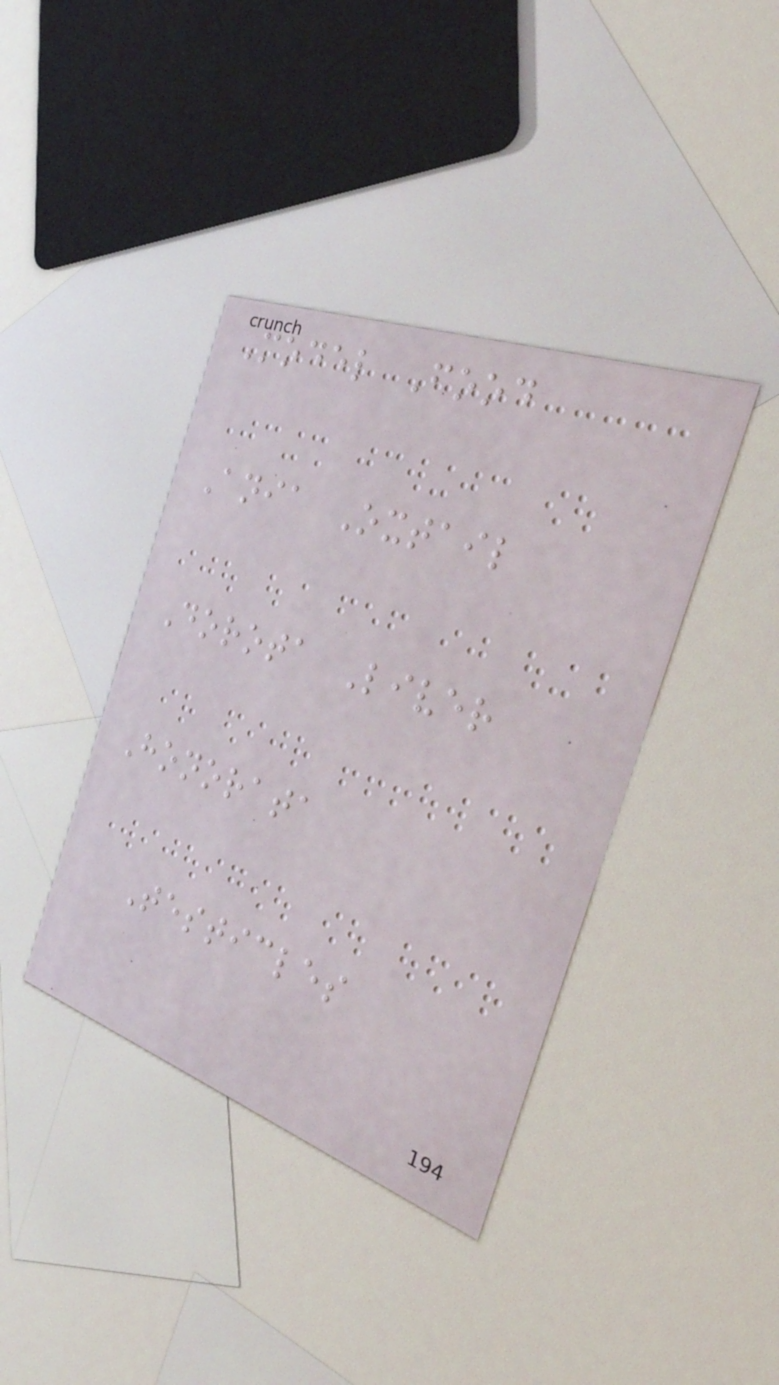Model Food
Ania Oxtail
Dorota Liver
Honorata
Testicles
